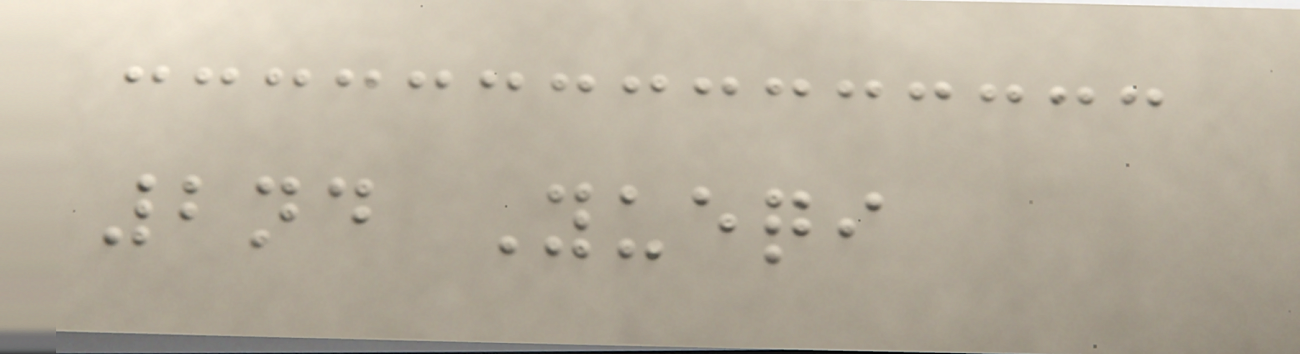2nd Yueqi
